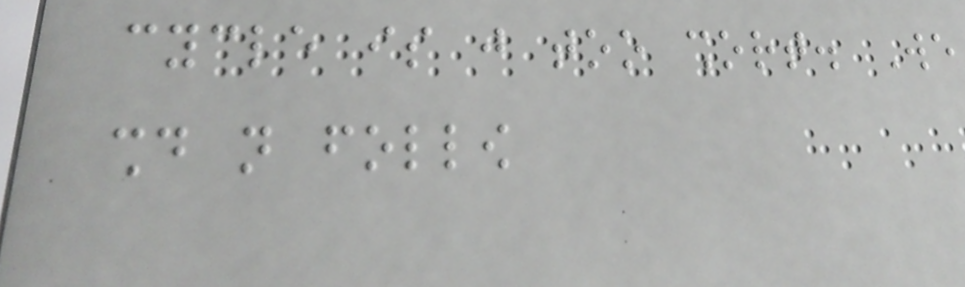cycle is just too short. We
should not follow
